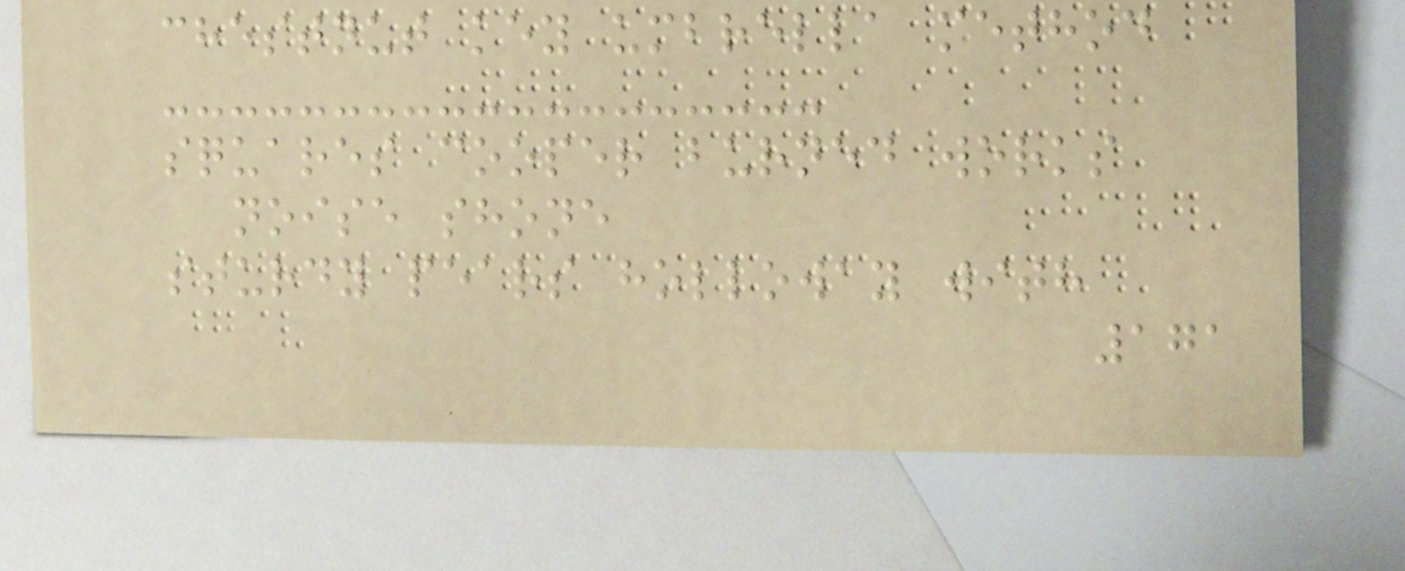chestnut key umbrella method
squares cooper burned works
noise shone
sturdy pears holloway with
171
